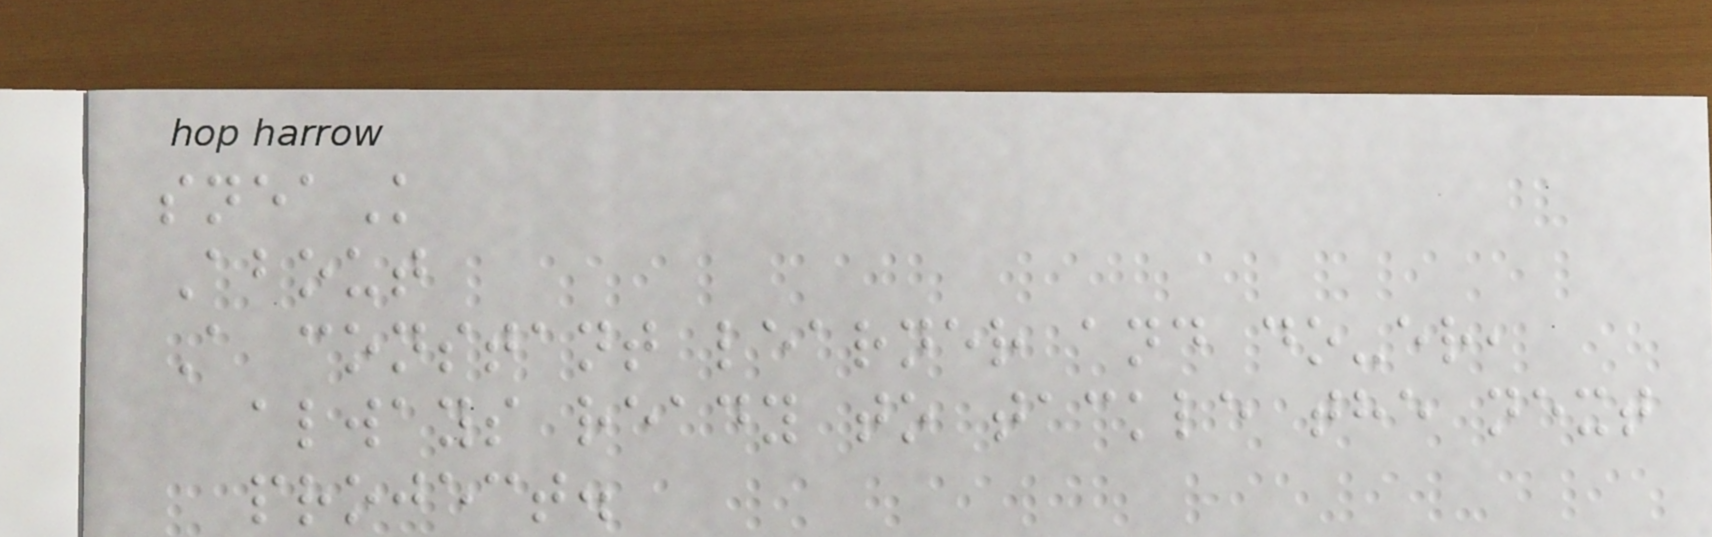sneaK
About
A constant learner and do-er,
always ready to tackle the next
project.
